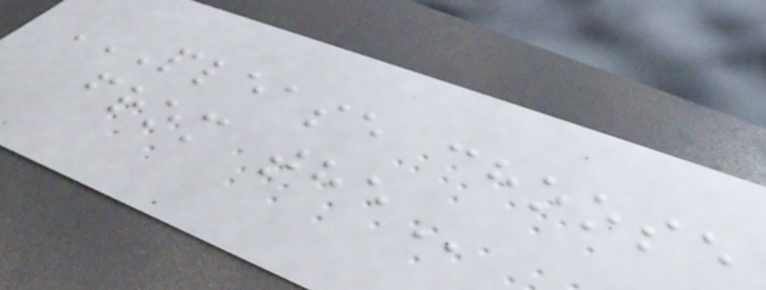PLEASE CHOOSE
FROM THE
